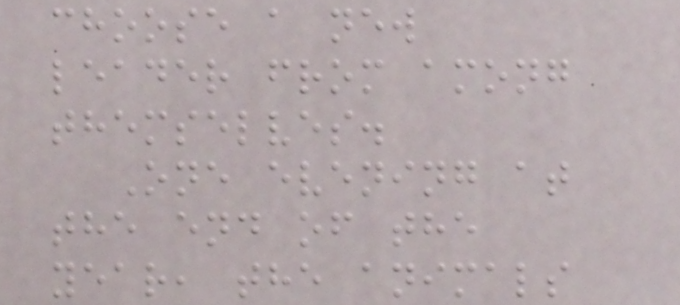choose a new
leader from among
themselves.
One evening at
the end of the
year, the animals
